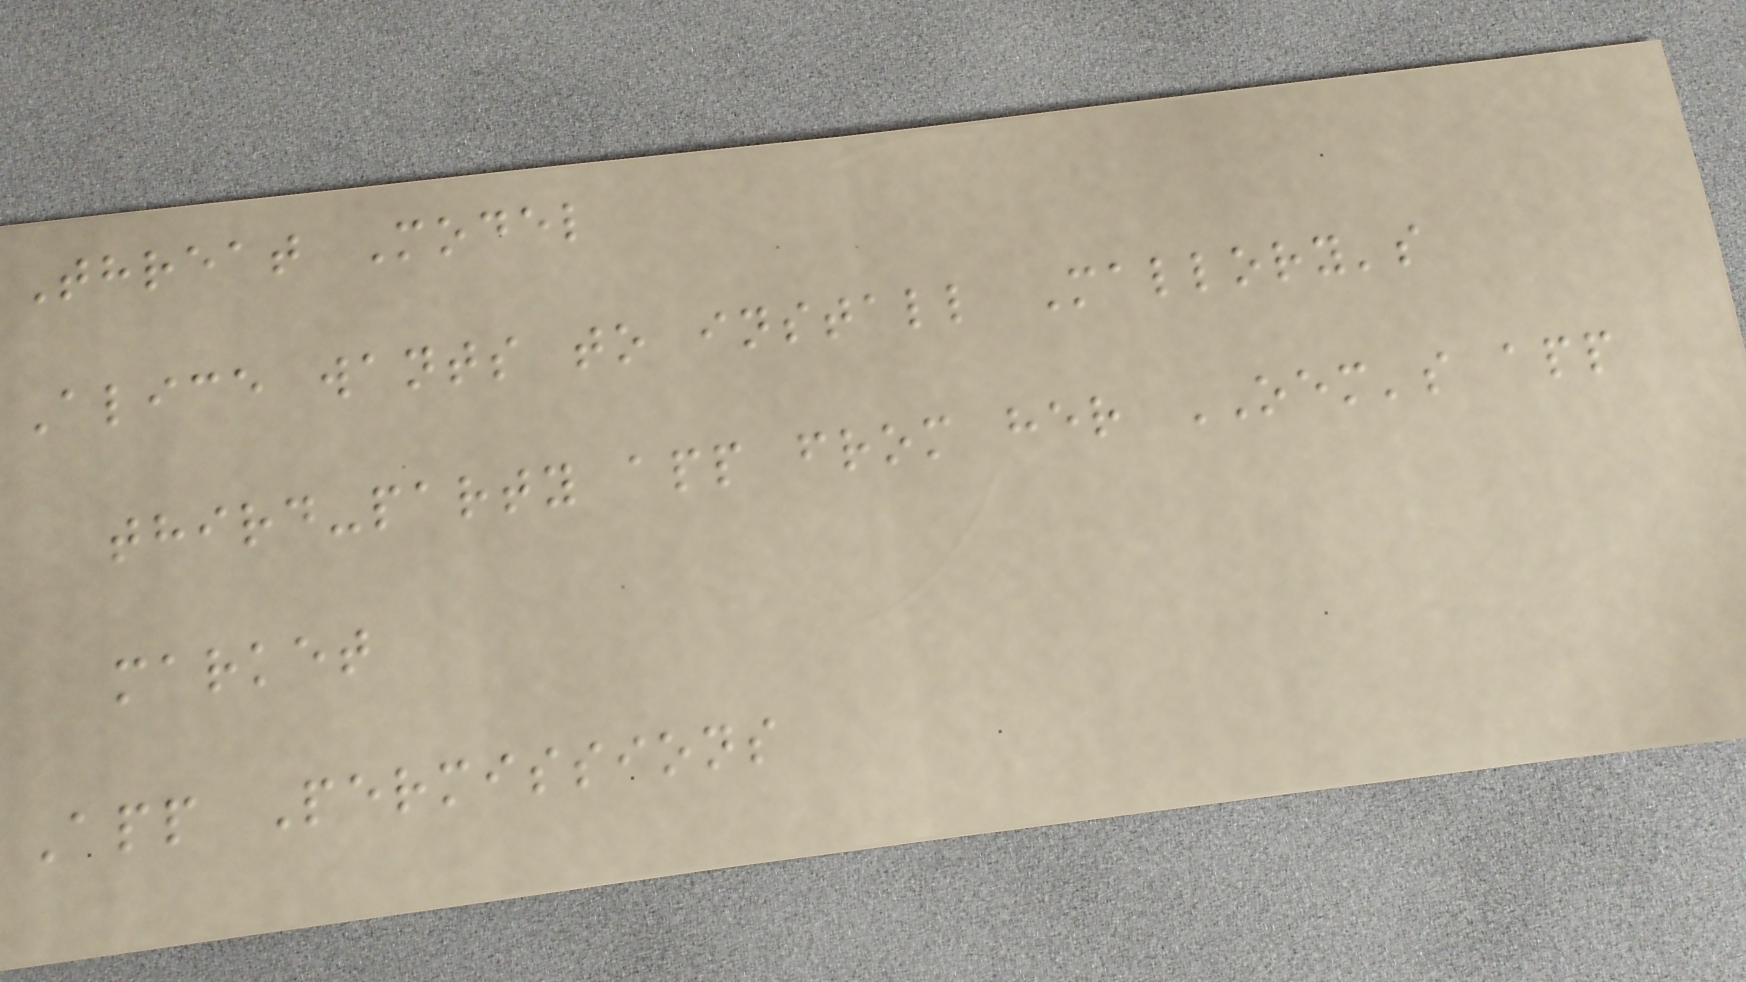Threat Model
Alice wants to install Mallory's
third-party app from her OEM's app
market
App Permissions
